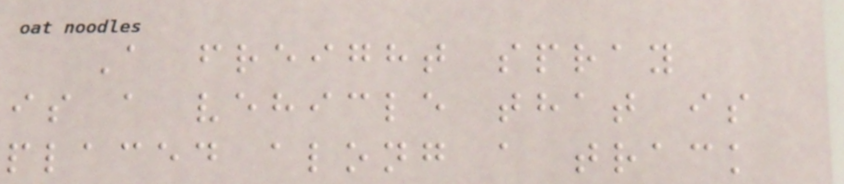A freight spray
is a vehicle that is
placed along a track
